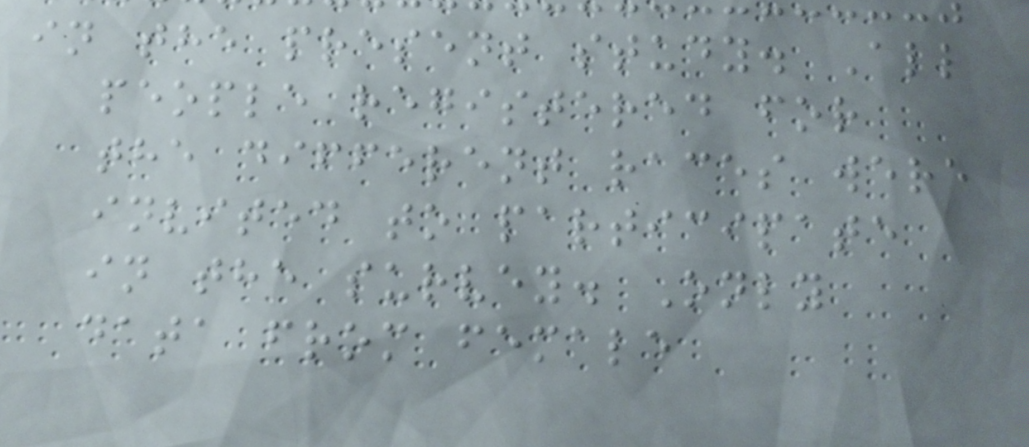in the present study. All
people registered for
the different races were
invited to participate
in the survey. Only
data from female
